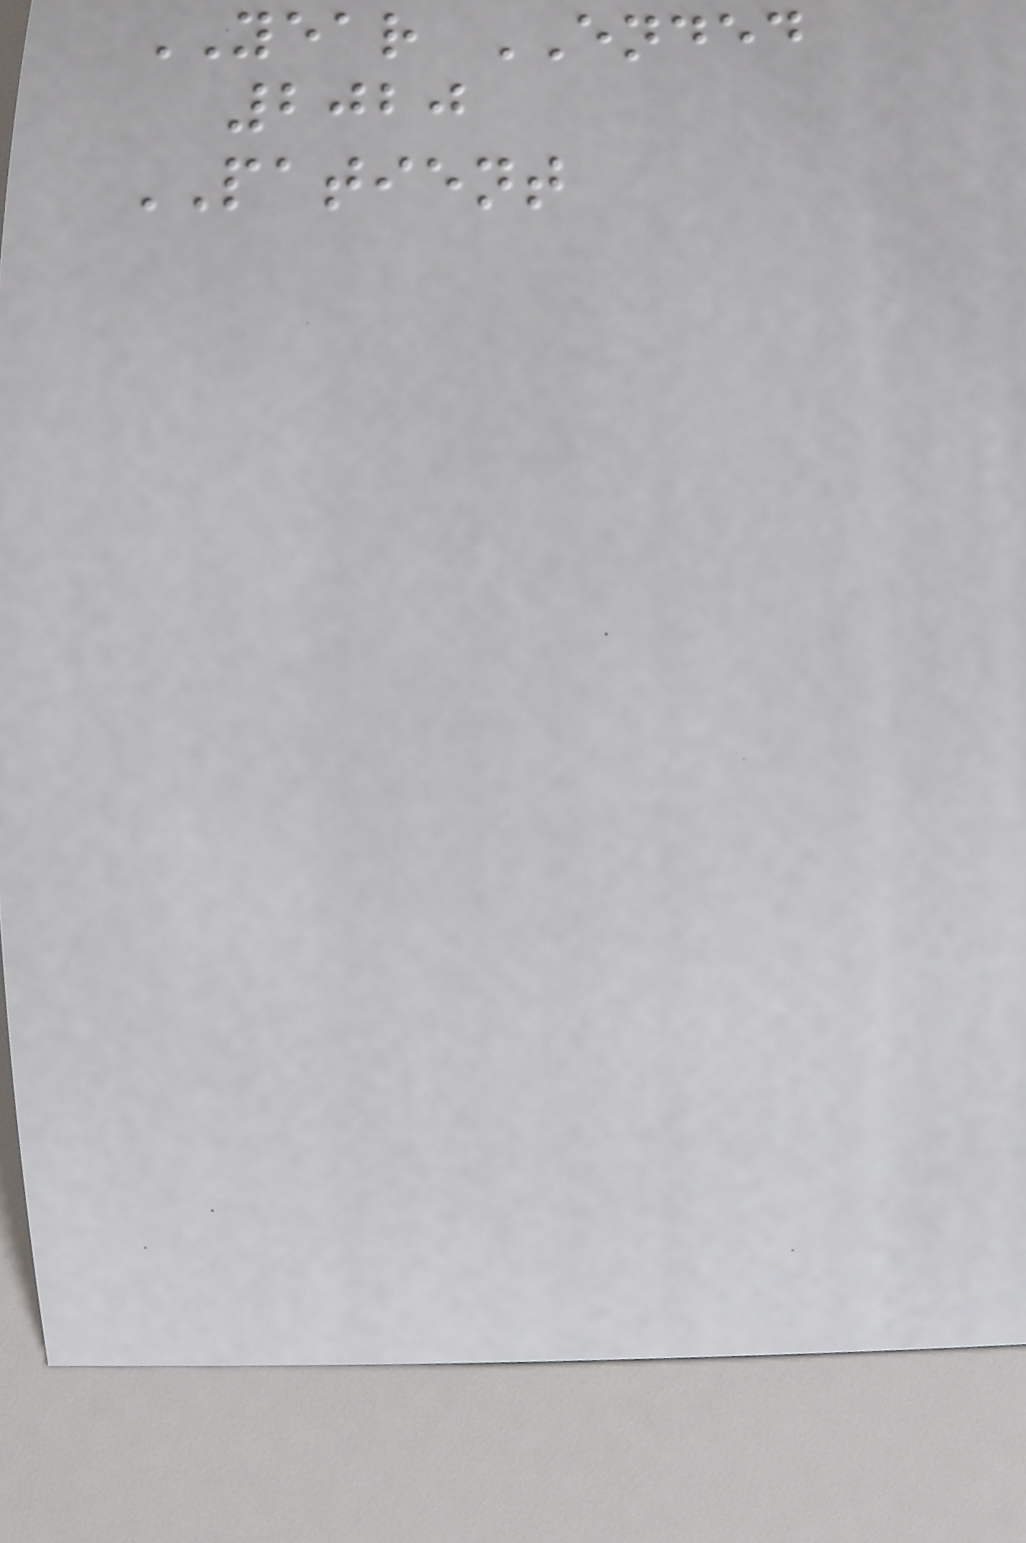YEAR ENDED
2020
PATIENT
